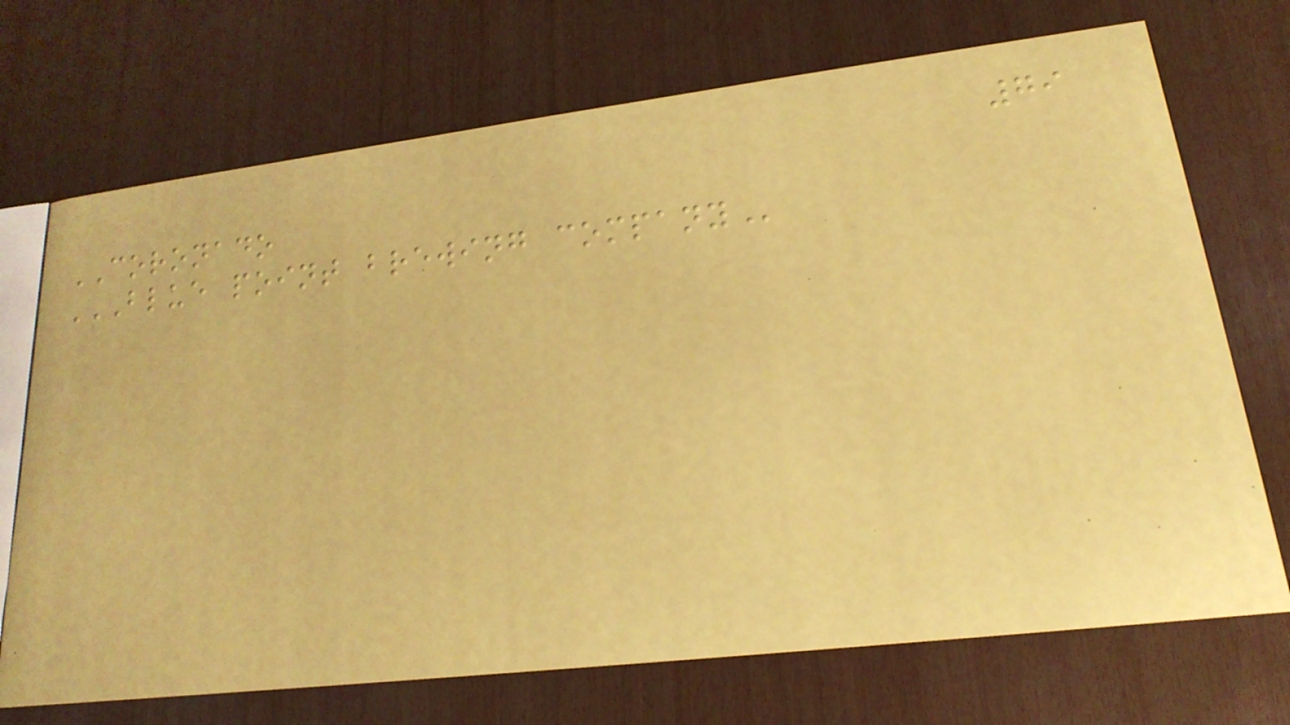79
CORONADO
BLUE POINT BREWING COMPANY
